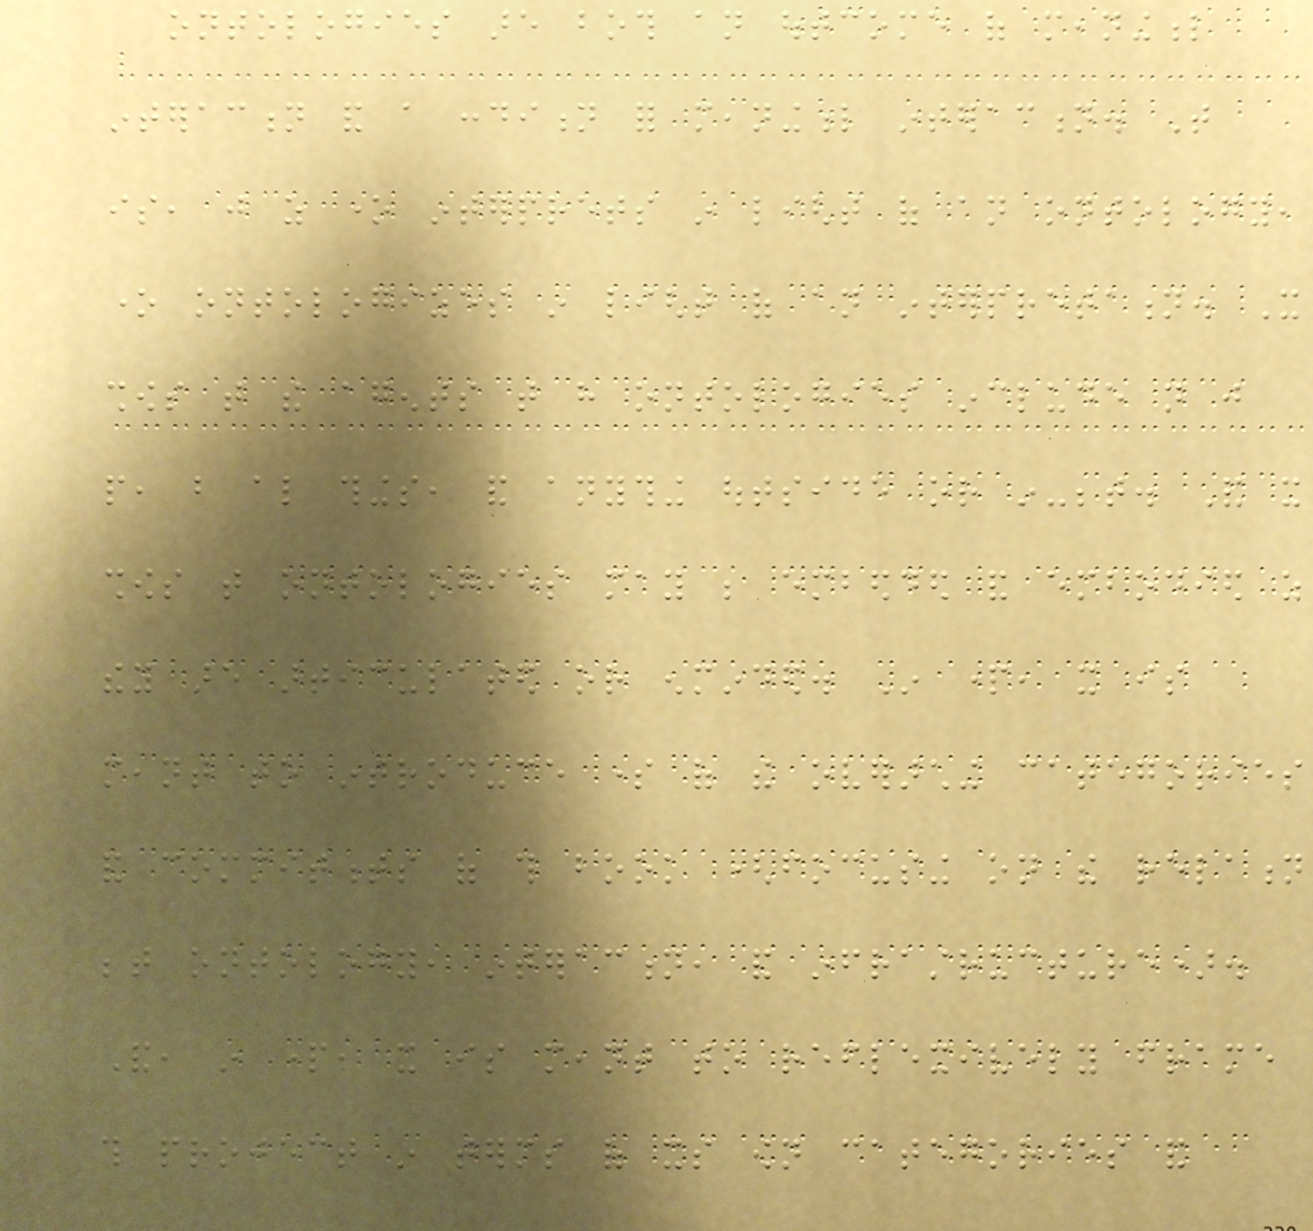ontologies are both an outcome of meaningful
interaction and a condition for meaningful interaction. That
is, just as one interprets in light of an ontology,
one ontologizes in light of an interpretation. It
shows that the agents that have ontologies include not just
people, but also things, and anything outside or in-between. And it
shows that ontologies may be embedded and embodied as
they are articulated or enminded. In part, it is
meant to introduce some of the overarching categories
and commitments of this book (focusing on the relation
between ontology, interaction, and infrastructure).
And, in part, it is meant to reflexively frame
this project in terms of its own categories and
